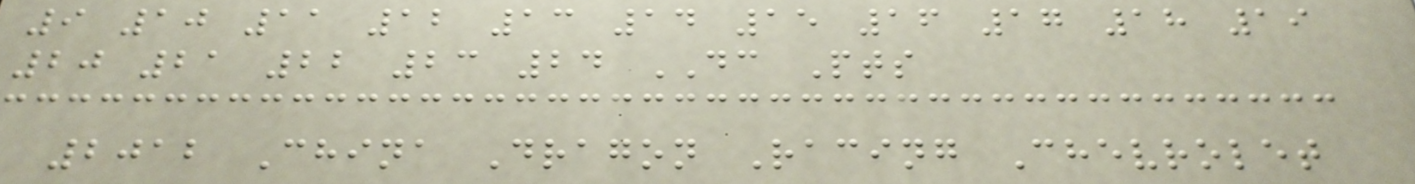9 10 11 12 13 14 15 16 17 18 19
20 21 22 23 24 DC Pts
2012 China Dragon Racing Chevrolet
